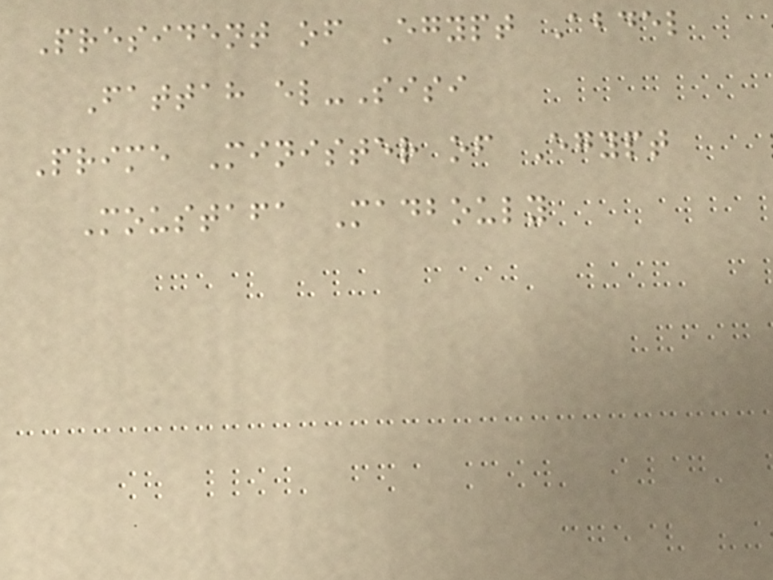President of Egypt Abdel
Fattah el-Sisi
Prime Minister of Egypt
Moustafa Madbouly
